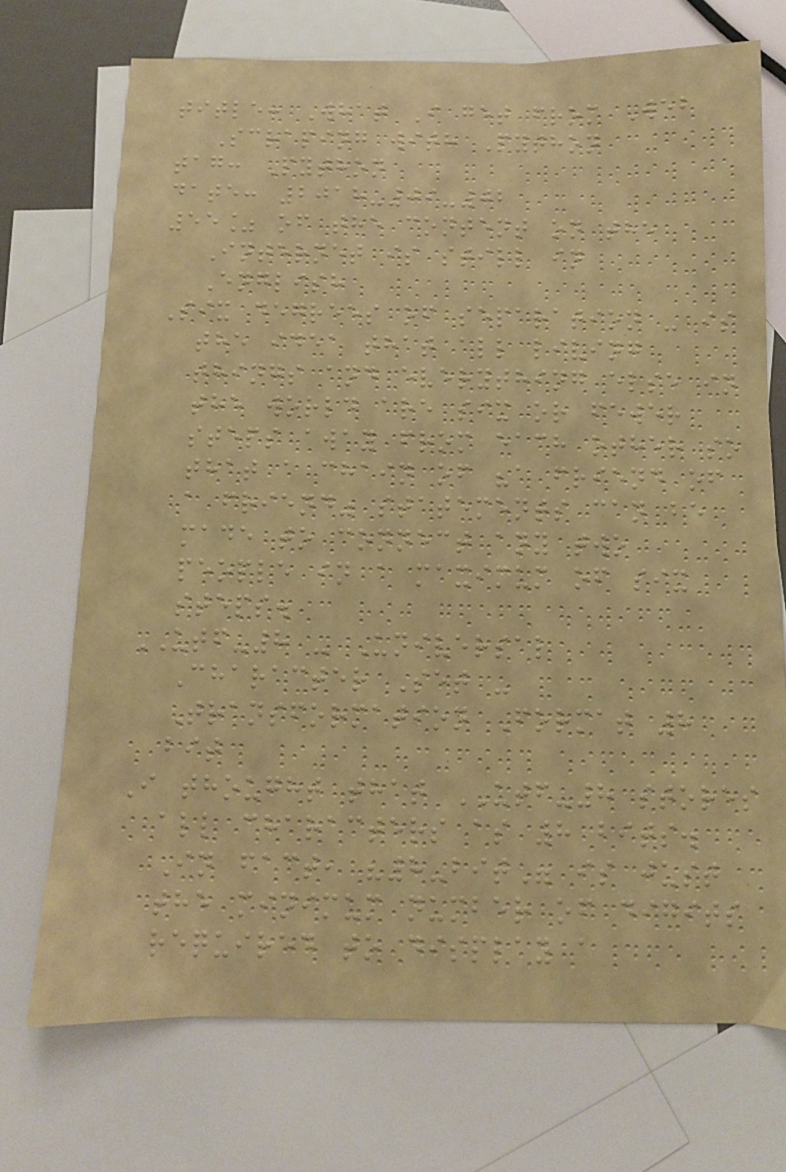title: What I get from Web
Scraping with Python
tag: Python
date: 2018-09-02
55% of the content on the
Internet is still in
English
Six degrees of separation - is
the idea that all living
things and everything else in
the world are six or fewer
steps away from each other so
that a chain of "a friend of
a friend" statements can be
made to connect any two
people in a maximum of six
steps.
UTF-8 - Universal
Character Set -
Transformation Format 8
bit
I thought that UTF-8 stores
all characters as 8 bits.
In fact, "8-bit" is just
the minimum number of digits
required to display a
